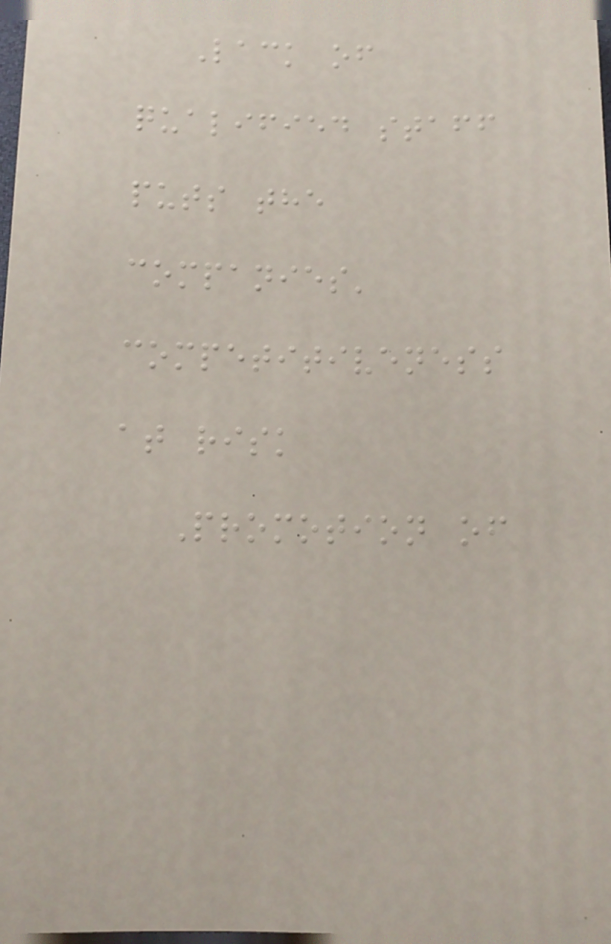Lack of
qualified staff
puts the
companies'
competitiveness
at risk
Promotion of
